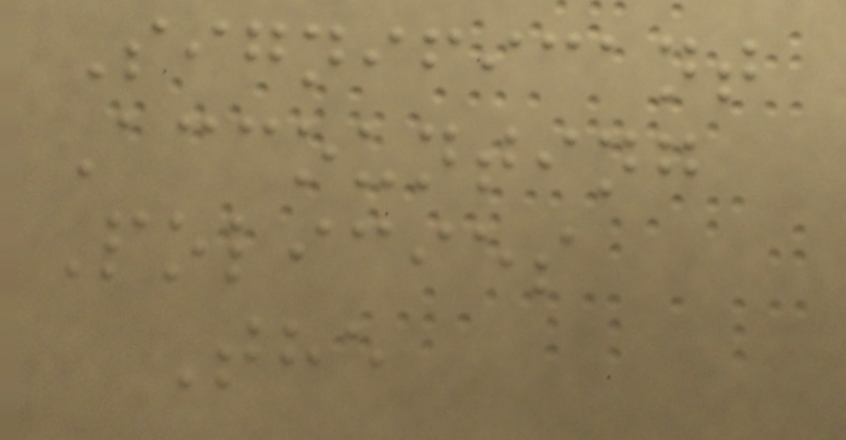Significant
Accounting
Policies
The
